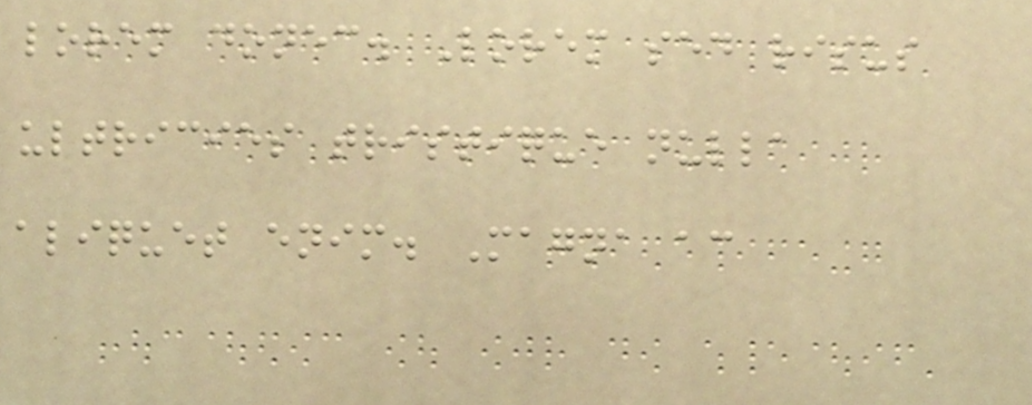lorem donec. Lorem sed risus
ultricies tristique nulla
aliquet enim. Magna ac
